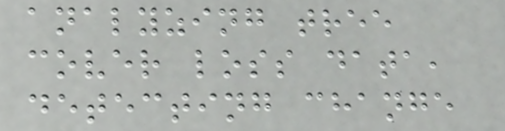analyzing tree
cover loss data,
detecting change
